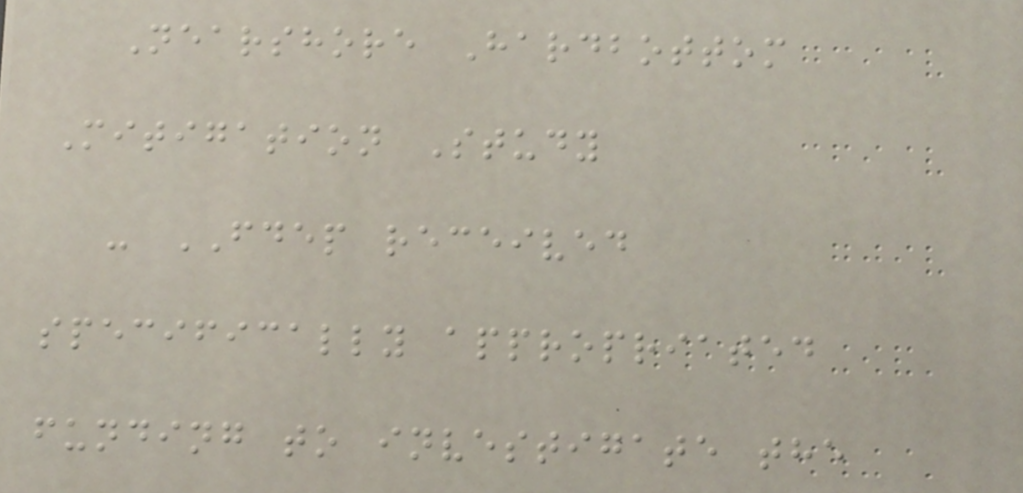Nearshore Hardbottom
Mitigation Study
- FDEP received
specifically appropriated
funding to investigate the
